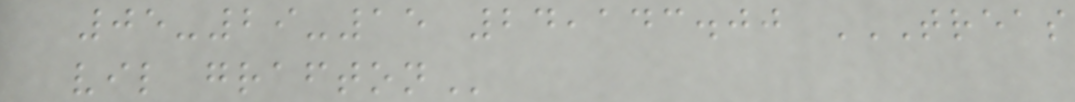05-29-15 24,143.00 TREAS
VIL GRAFTON
